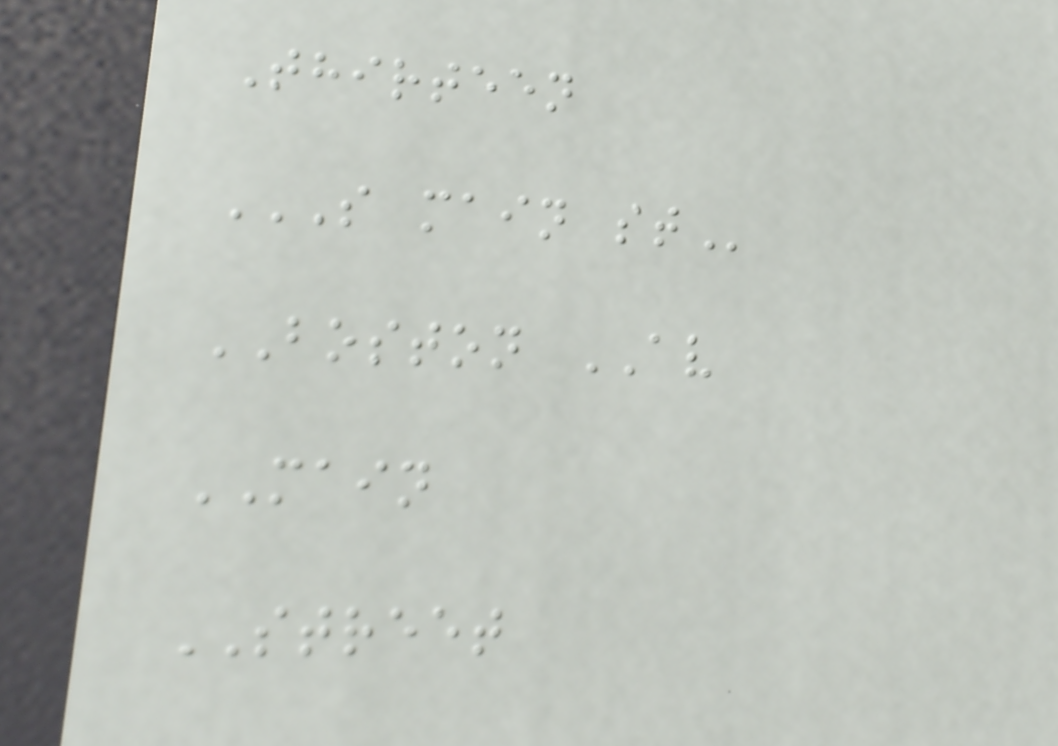Thirteen
S MAIN ST
BOSTON AV
MAIN
STREET
